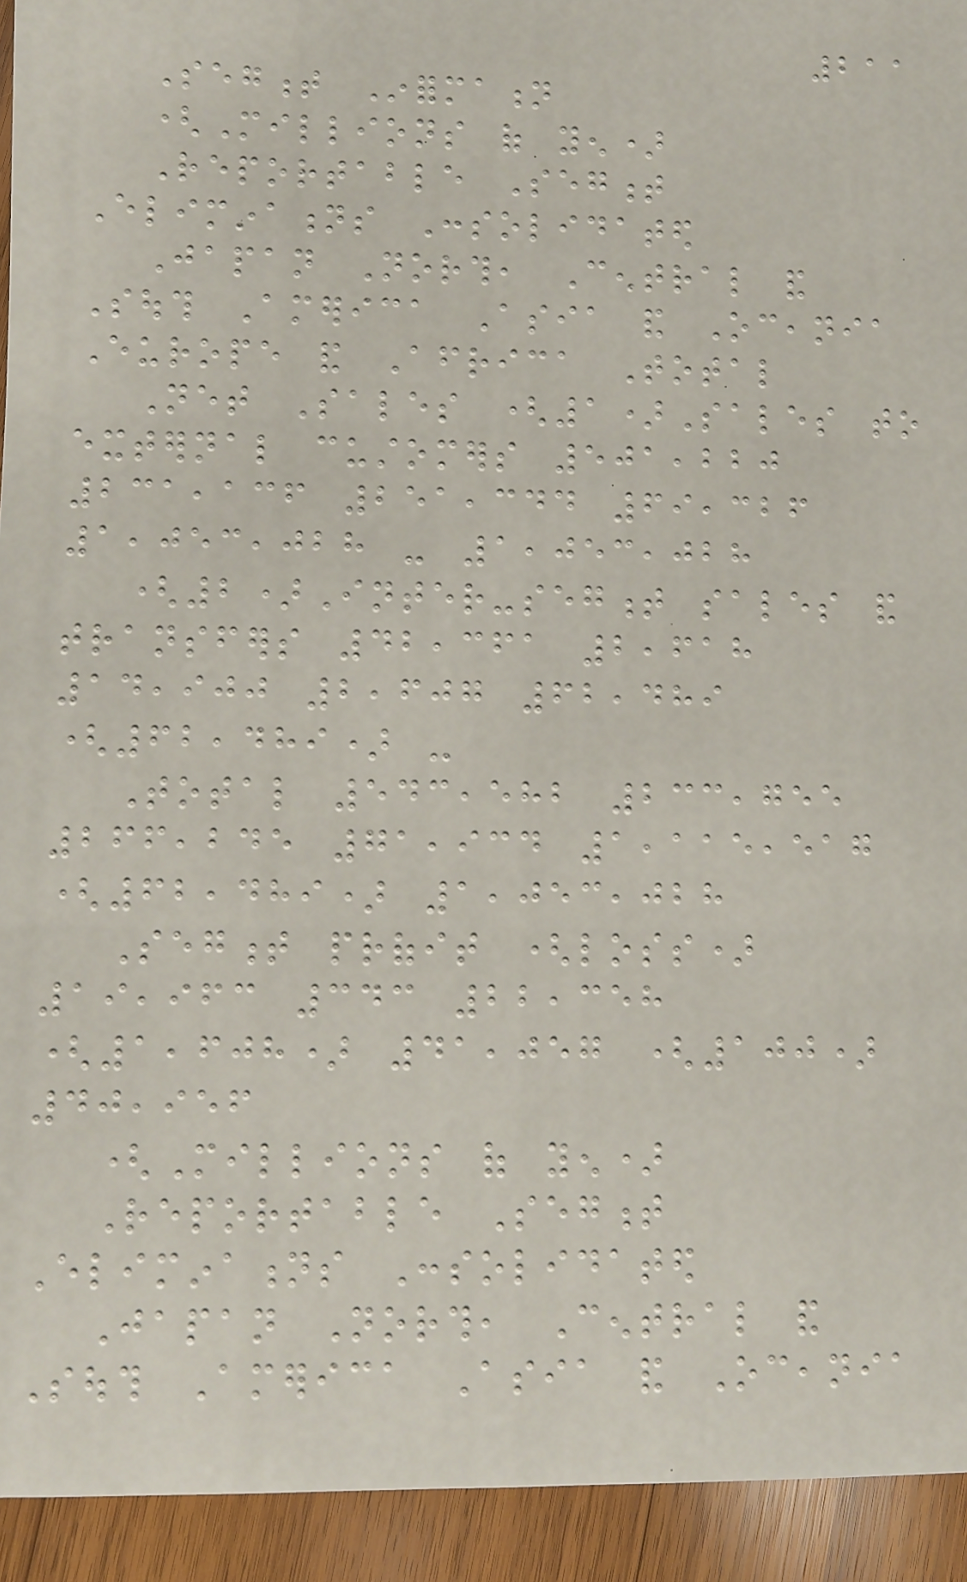211
Segment Information
(Millions of yen)
Reportable Segment
Eliminations Consolidated
Japan North, Central and
South America Asia and Oceania
Europe and Africa Total
Net Sales (1)Sales to
external customers 501,220
231,136 251,344 69,326
1,053,028 - 1,053,028
(2)Inter-segment sales and
transfers 42,361 2,618
14,900 2,607 62,489
(62,489) -
Total 543,582 233,755
266,245 71,934 1,115,517
(62,489) 1,053,028
Segment profit (loss)
19,963 343 22,358
(1,608) 41,057 (100)
40,956
(Millions of yen)
Reportable Segment
Eliminations Consolidated
Japan North, Central and
South America Asia and Oceania
